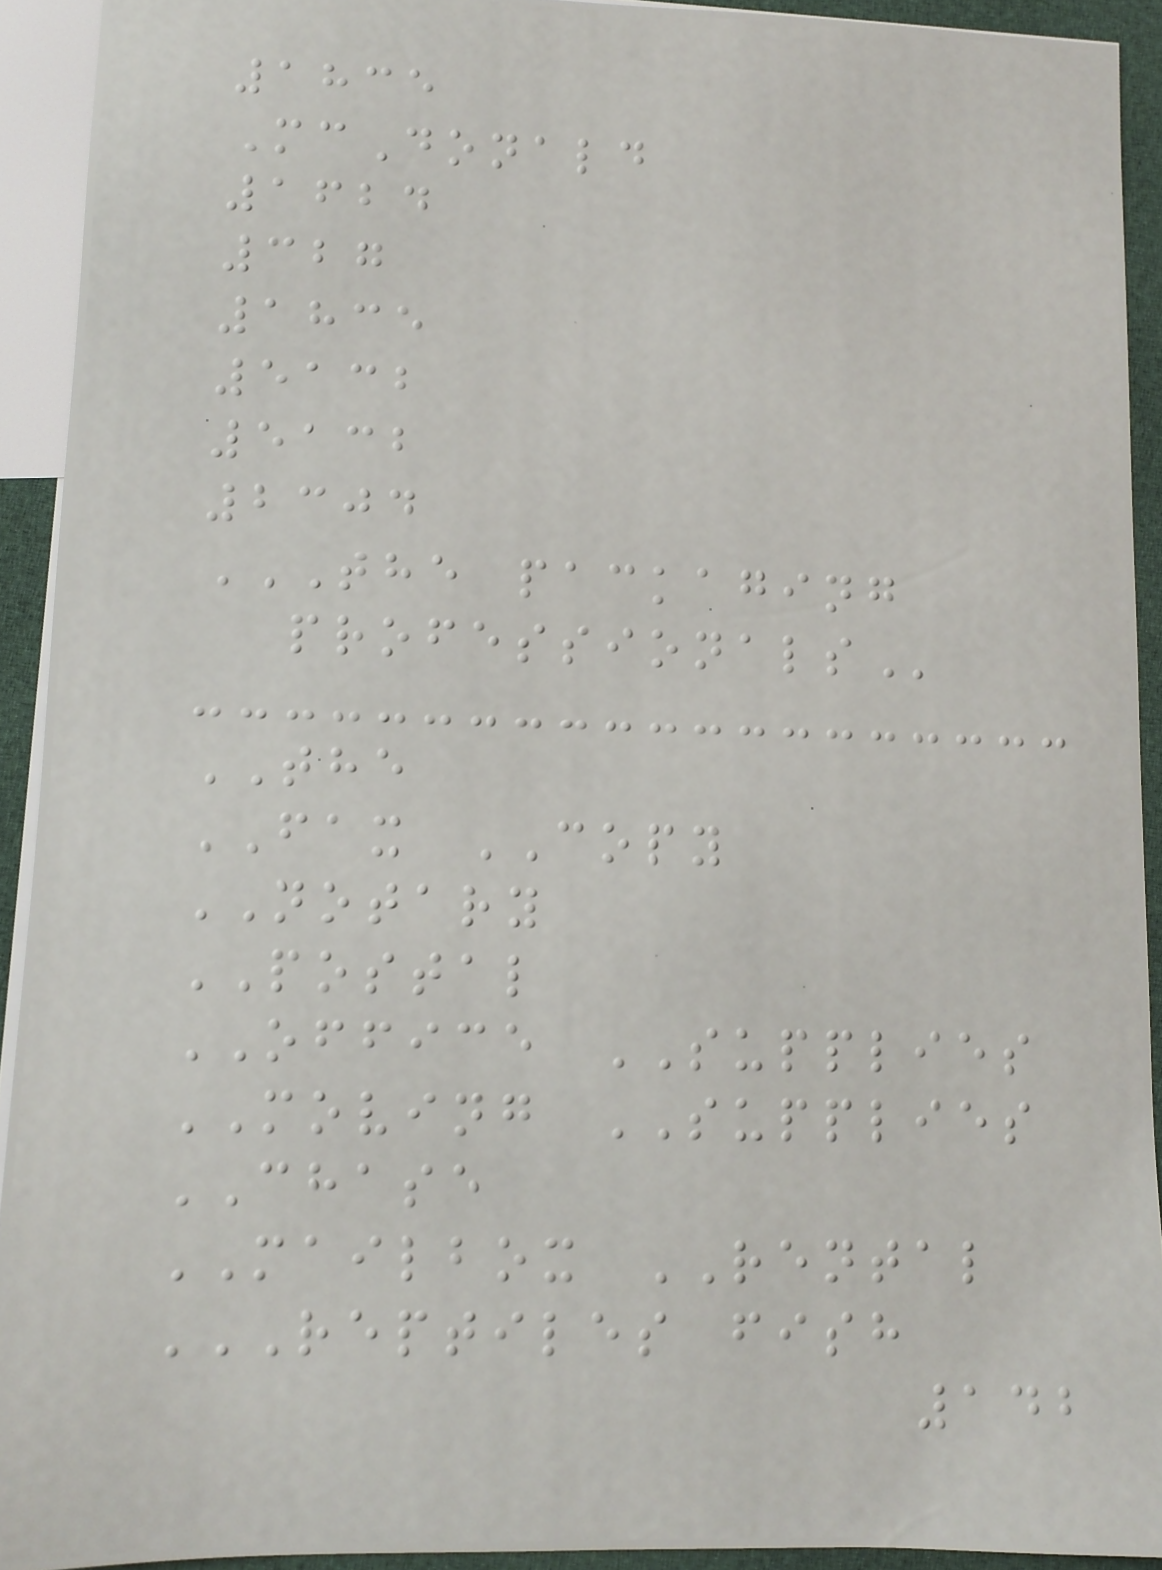1835
McDonald
1624
327
1835
5132
5132
2304
THE PACKAGING
PROFESSIONALS
THE
FAX COPY
NOTARY
POSTAL
OFFICE SUPPLIES
MOVING SUPPLIES
CHASE
MAILBOX RENTAL
REPTILES FISH
142
